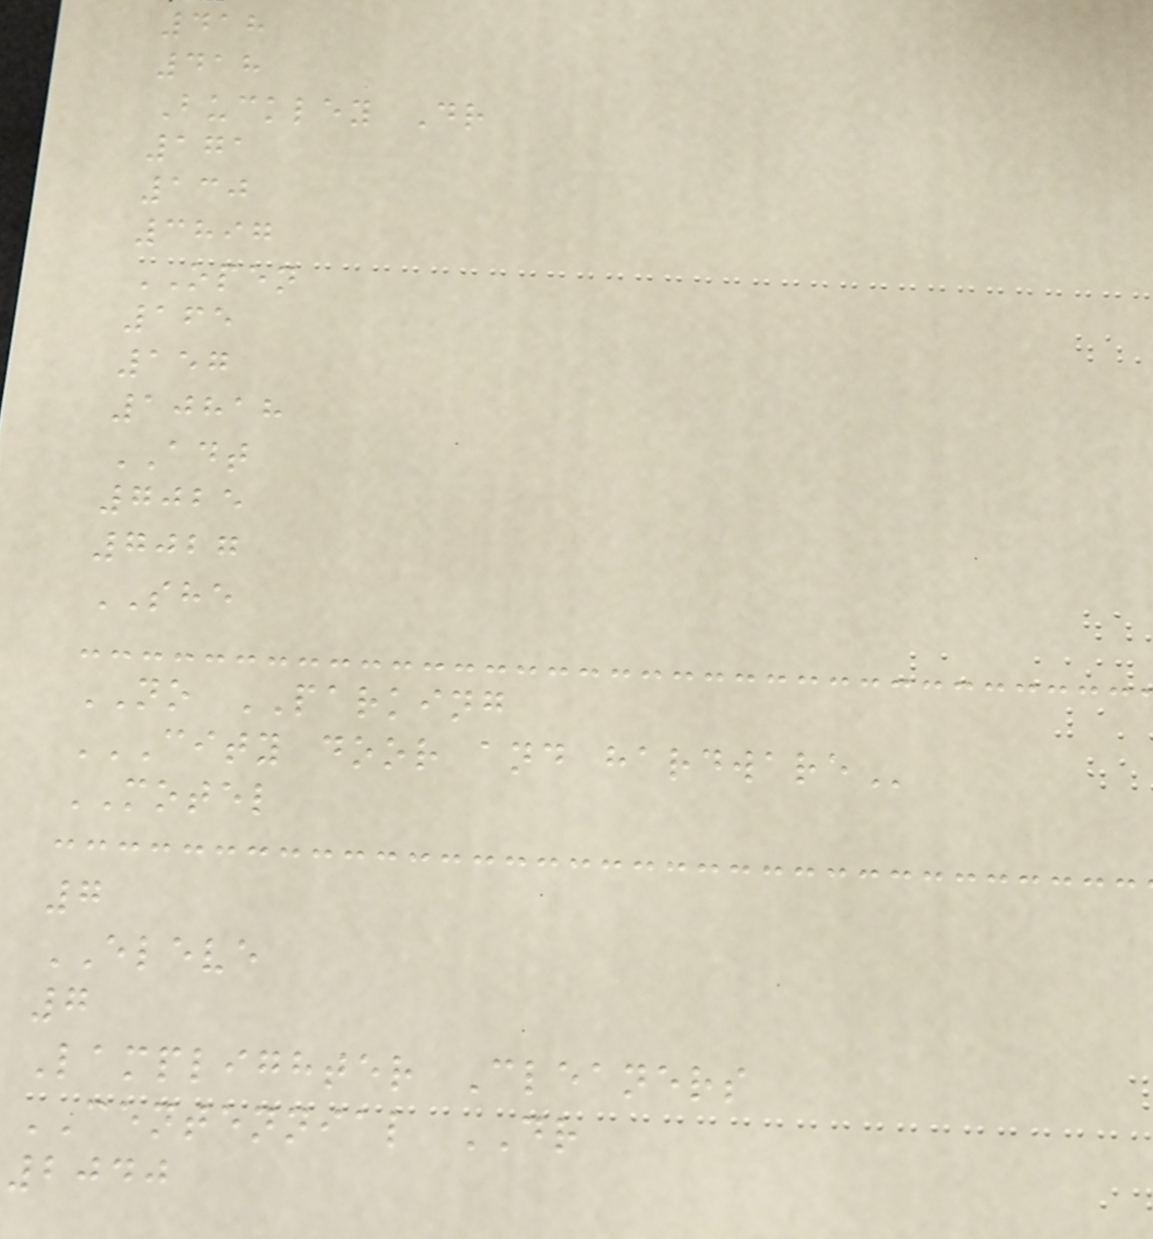418
418
Buckley Dr
171
130
3897
OPEN
165
157
10818
ADT
7025
7027
SHE
NO PARKING
CITY DOOR AND HARDWARE
MOTEL
7
ELEVE
7
Lamplighter Cleaners
CENTENNIAL DR
2040
